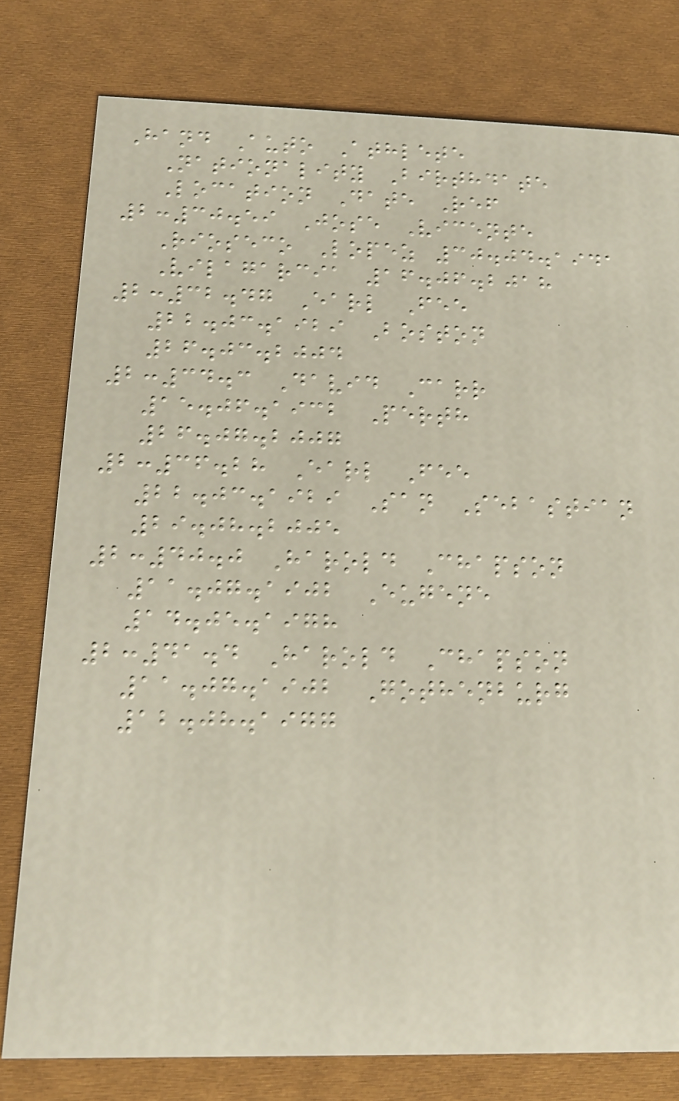Hand Auto Athlete
Nationality Birthdate
Location Date Ref
2:30.59 Jose Vicente
Rioseco Lopez 30.04.1941
Vilagarcia 16.06.2018
2:32.47 Earl Fee
22.03.1929 Boston
26.03.2004
2:34.3 David Carr
15.06.1932 Perth
26.07.2007
2:36.28 Earl Fee
22.03.1929 San Sebastian
29.08.2005
2:40.0 Harold Chapson
11.07.1902 Eugene
14.05.1978
2:41.4 Harold Chapson
11.07.1902 Gothenburg
12.08.1977
